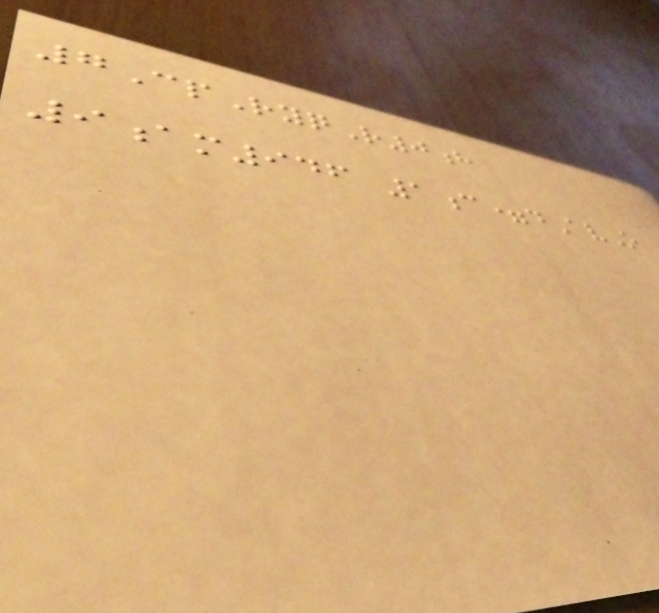7CpRyqR0h
9am946 1c=dAvO
